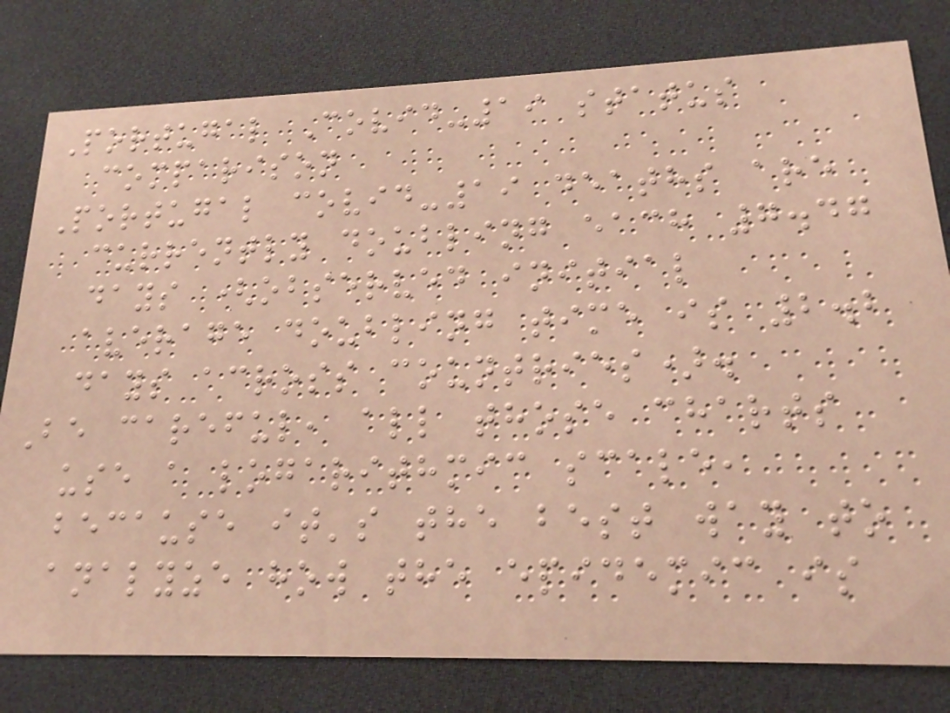Portugal Covid-19 status
comparison
Portugal covid-19 deaths are
currently doubling each 7.47
days (observed initial
average doubling time is 2.2
days across countries).
Be careful, all those charts
use a logarithmic scale,
because it's the best way to
analyze how the epidemic is
